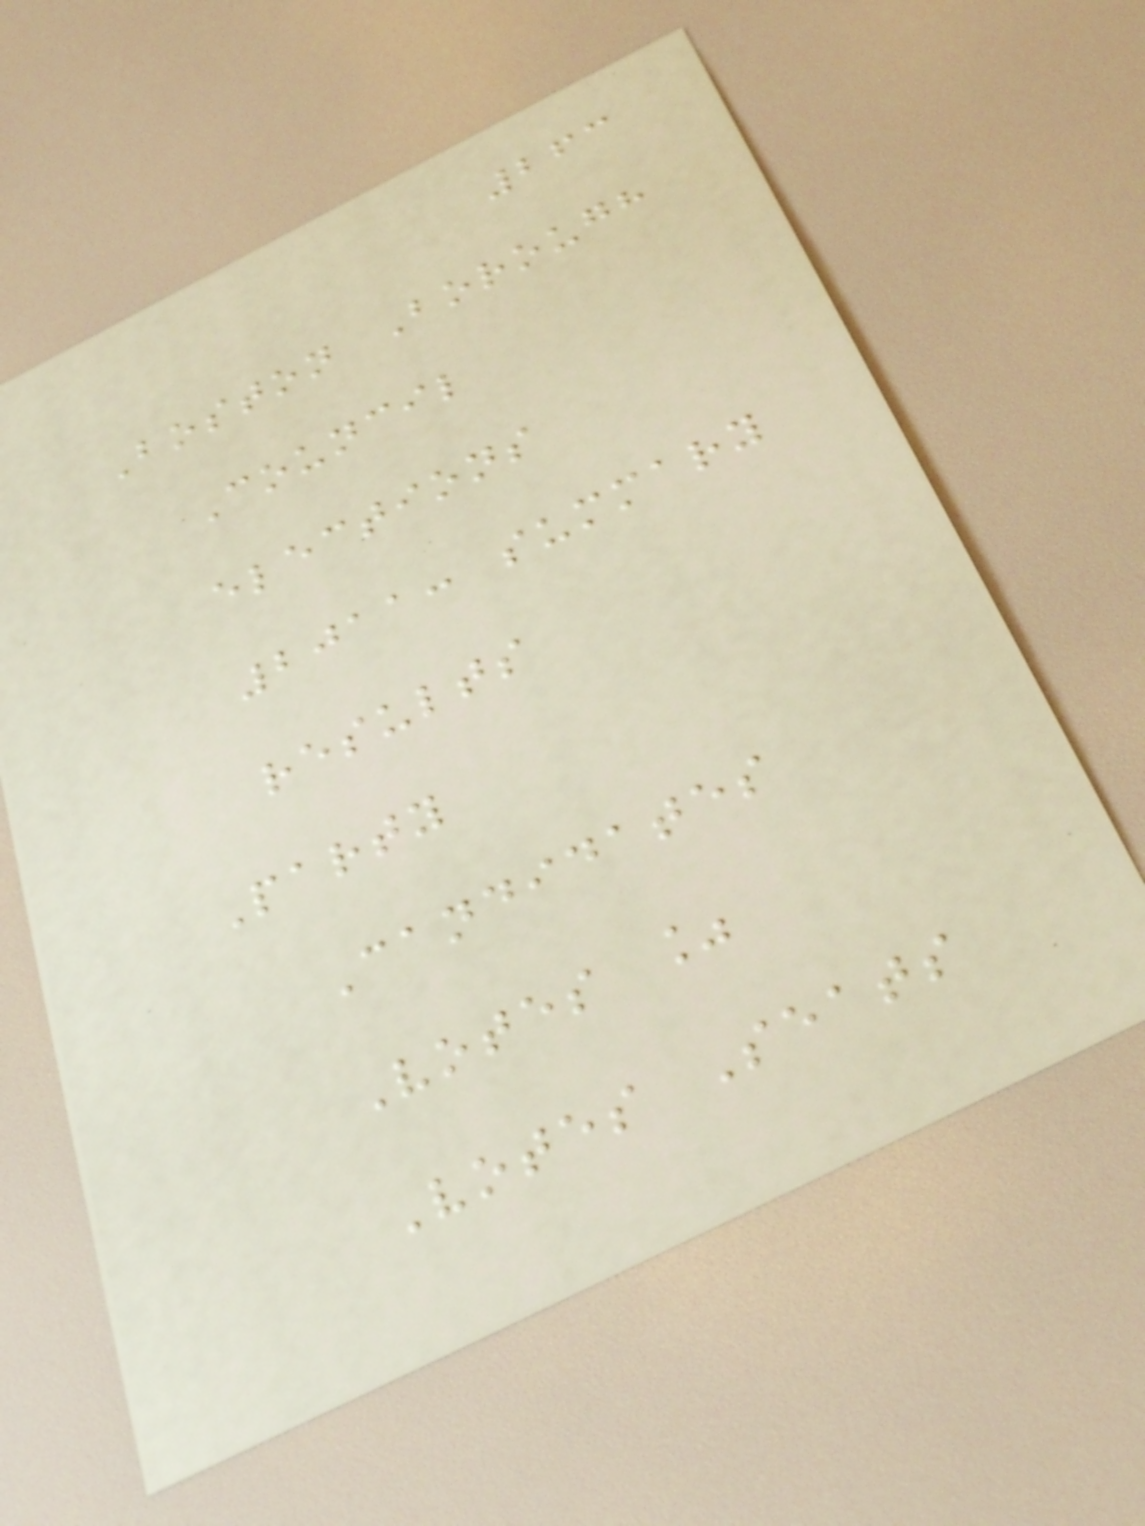263
Boston Borough
Council
elections
2011: summary
results
Party
Candidates
Votes %
Votes Seats
